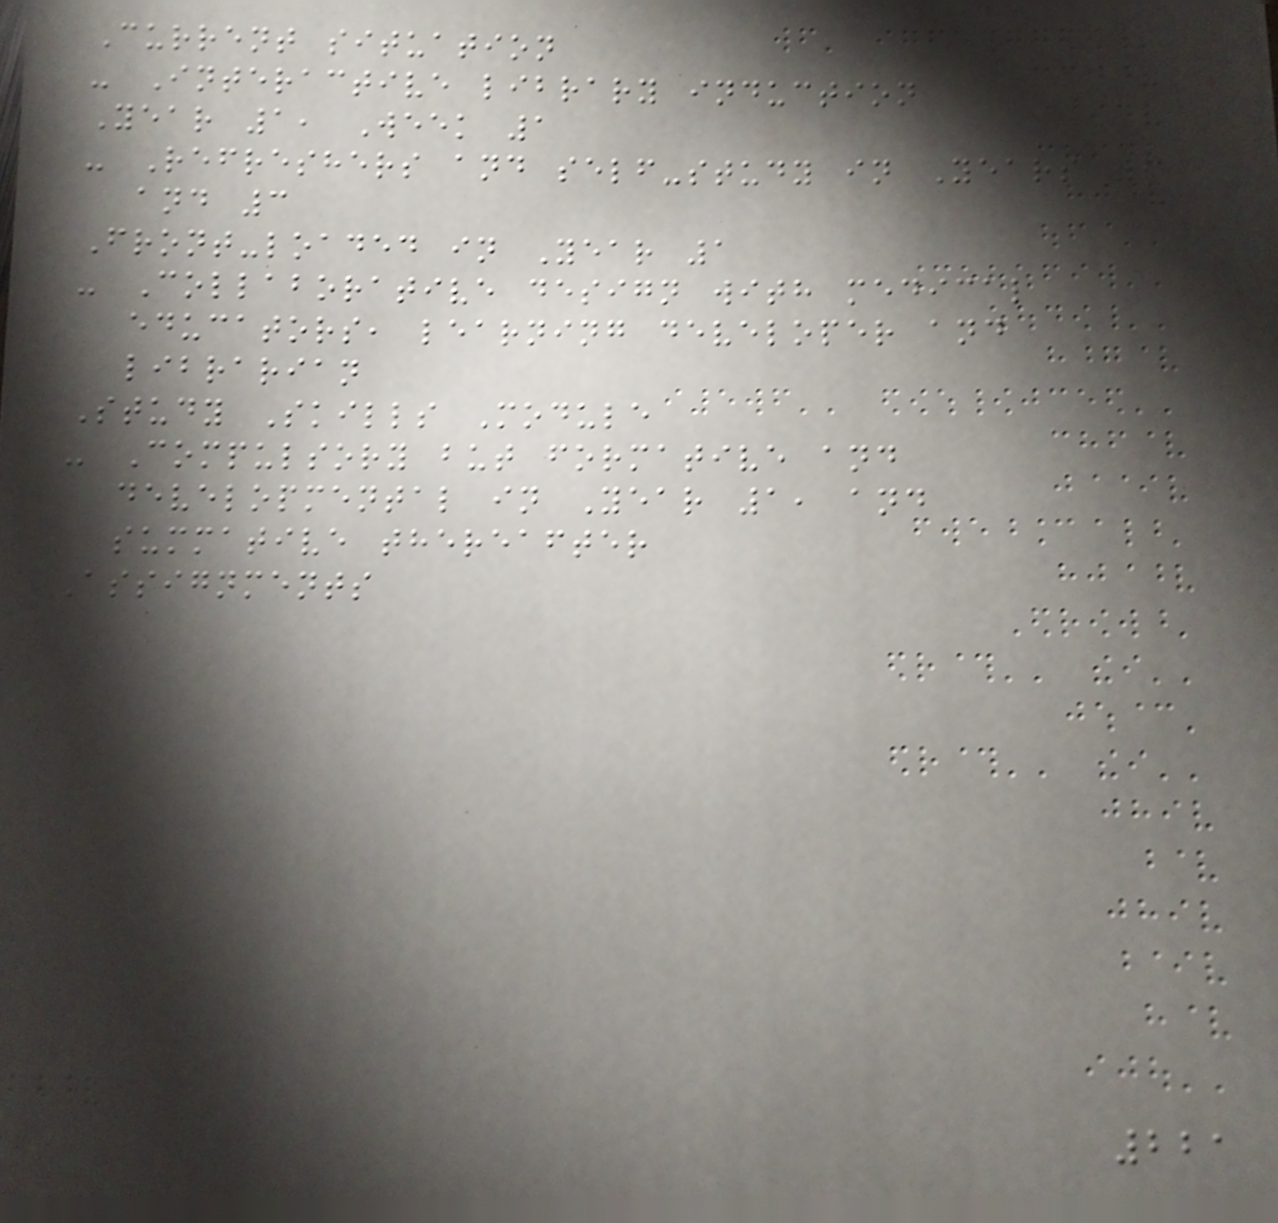Current situation
- Interactive library induction
Year 1, Week 1
- Refreshers and self-study in Years 2
and 3
Front-loaded in Year 1
- Collaborative design with medical
educators, learning developer and
librarian
Study Skills Module
- Compulsory but formative and
developmental in Year 1, and
summative thereafter
Assignments
221
